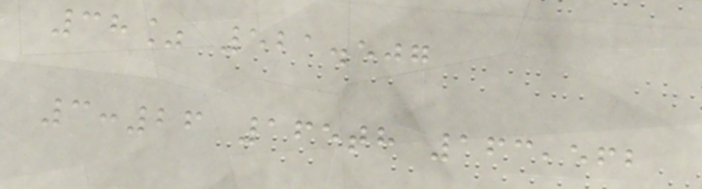38% 521.507
3:26 165th 163,562
